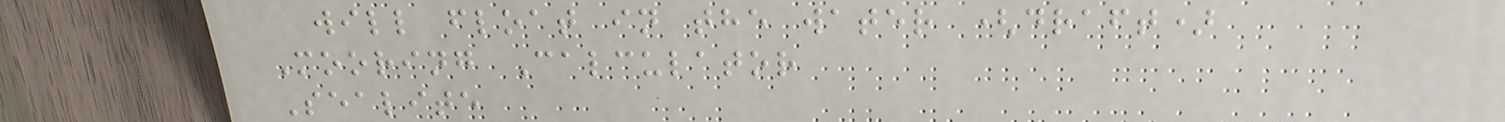will float in the water (draft)
Mooring Calculator
Sealite
